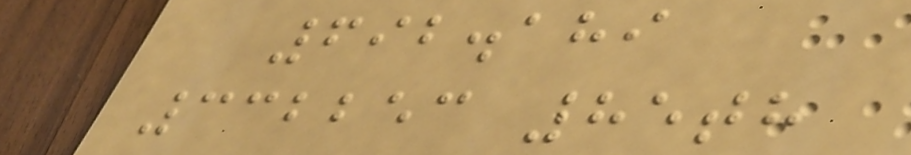692.189
332253 85th
